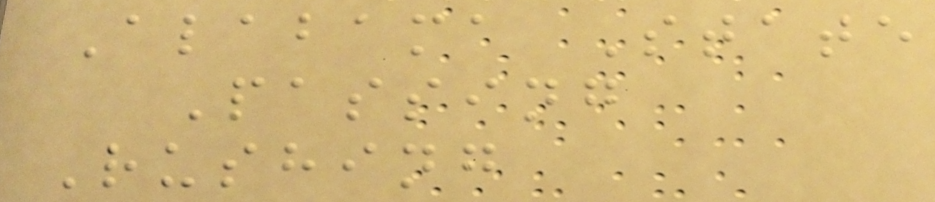Alabama State
Passing
Rushing
